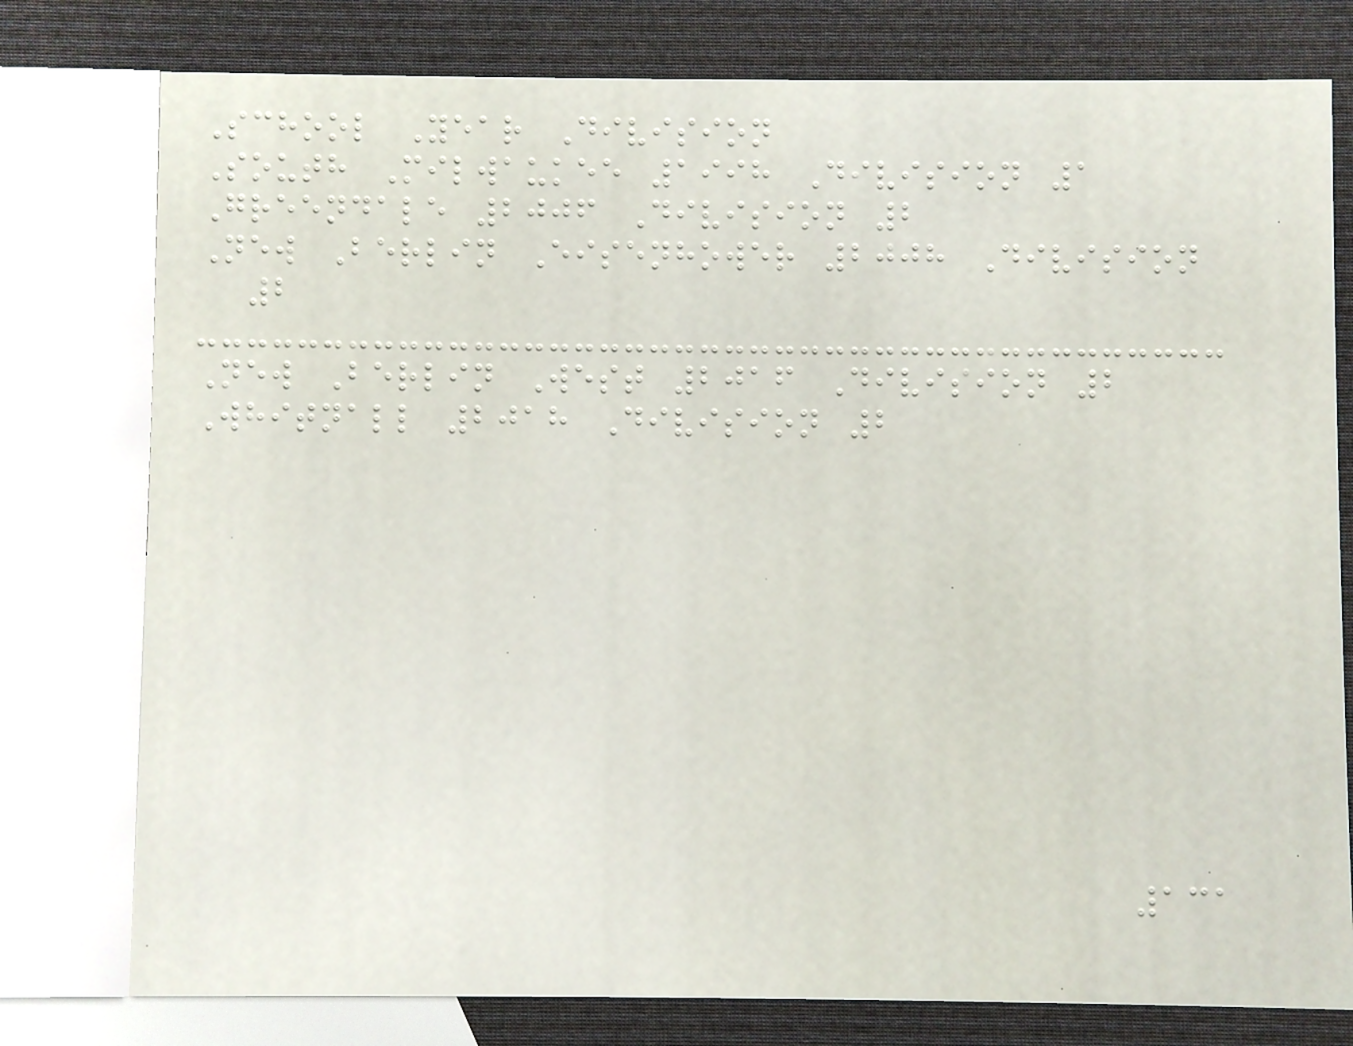School Year Division
South Milwaukee 1998 Division 1
Greendale 2006 Division 2
New Berlin Eisenhower 2008 Division
2
New Berlin West 2016 Division 2
Whitnall 2018 Division 2
131
